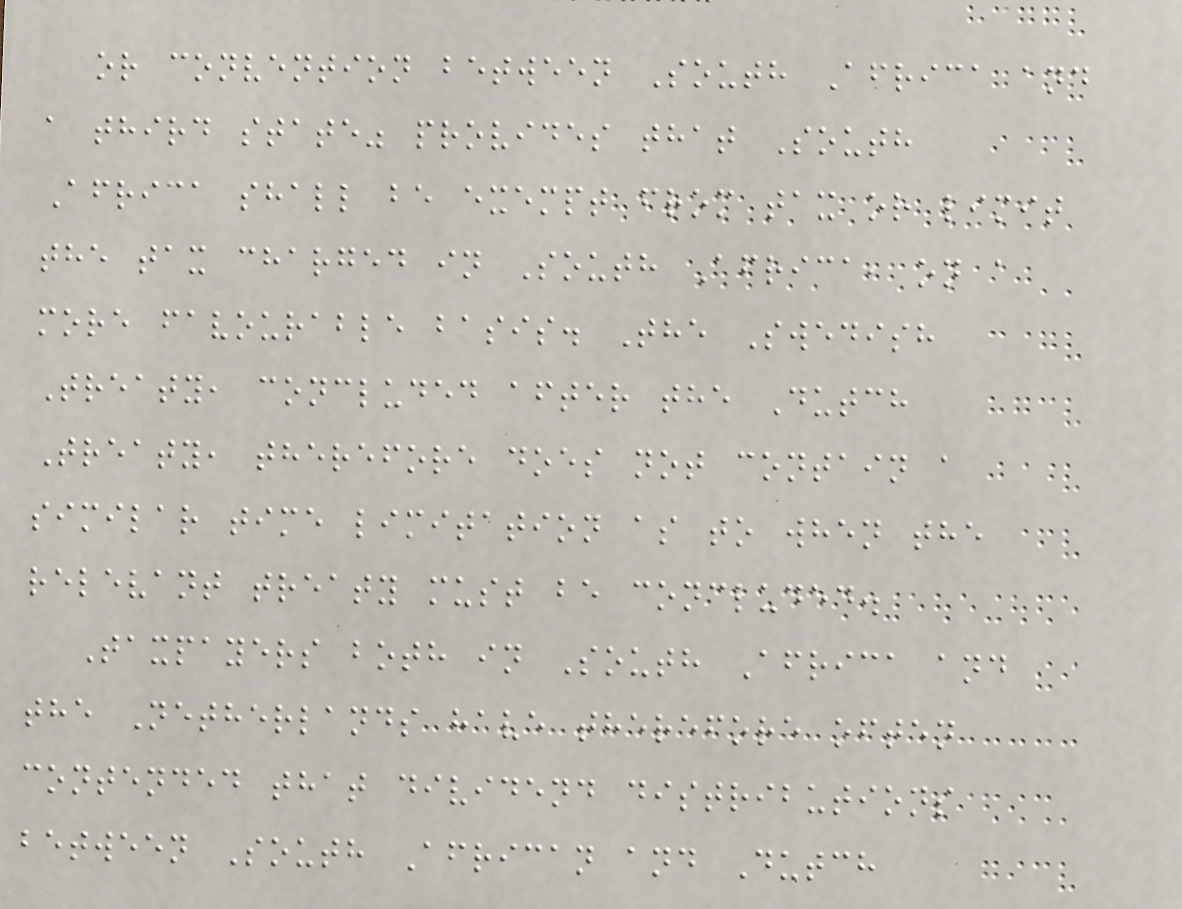or convention between South Africa and
a third state" provides that South
Africa shall be exempt from tax or limit
the tax charged in South Africa, on a
more favourable basis. The Swedish
Treaty, concluded after the Dutch
Treaty, therefore does not contain a
similar time limitation as to when the
relevant treaty must be concluded.
Taxpayers both in South Africa and
the Netherlands have therefore often
contended that dividend distributions
between South African and Dutch
